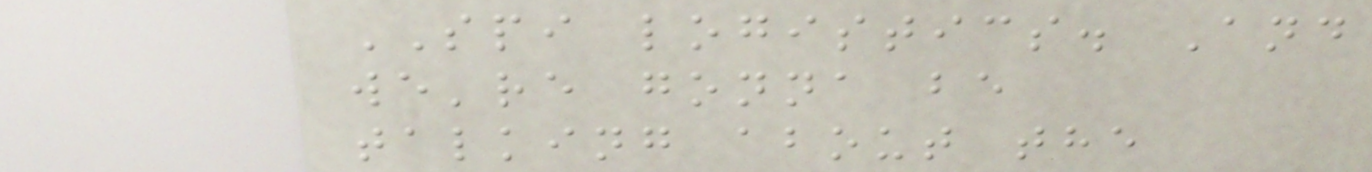SPI logistics. And
we're gonna be
talking about the
